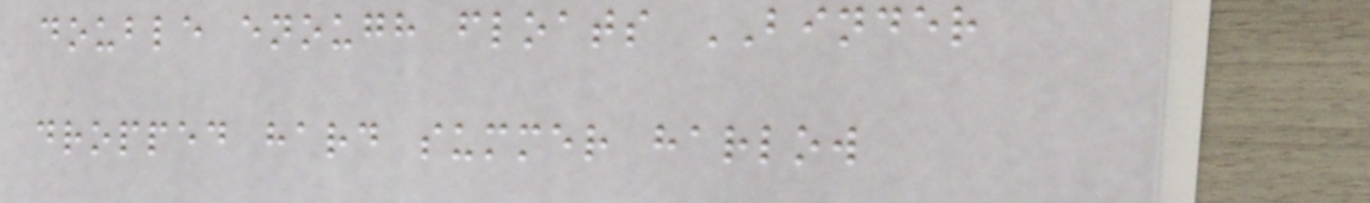double enough floats BINDER
dropped hard summer harlow
